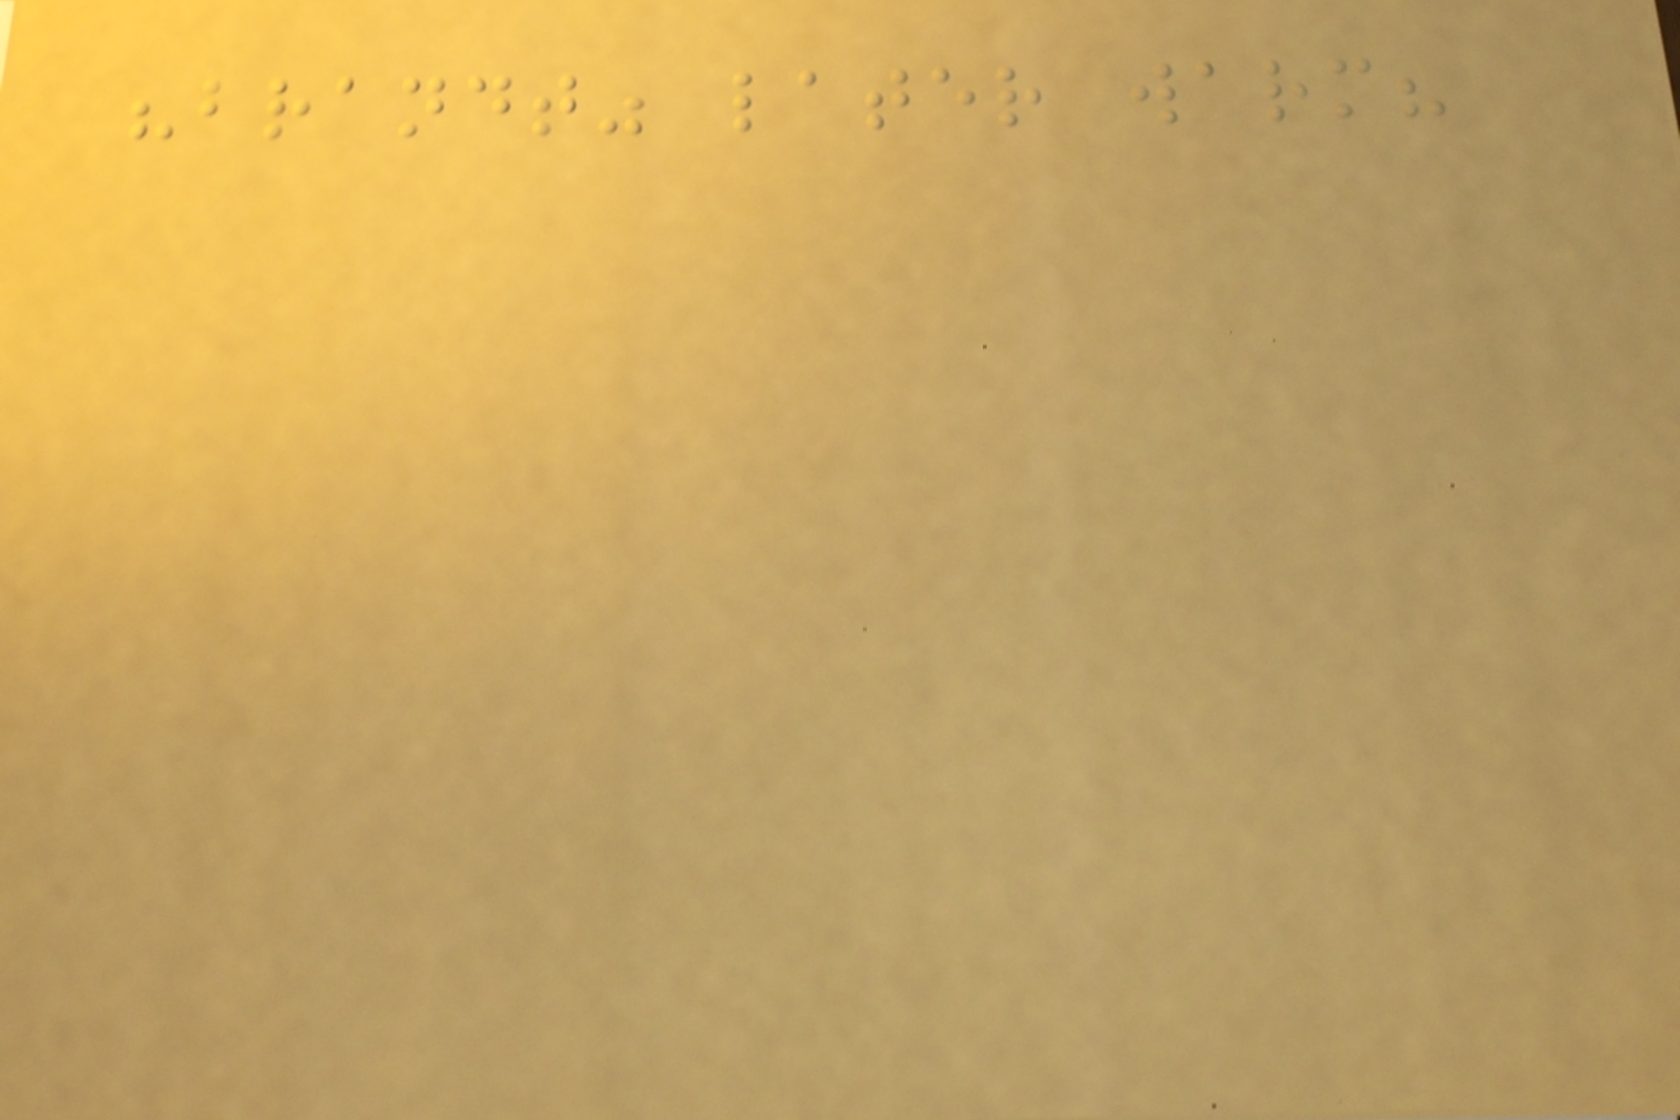"brandt" later warm?
